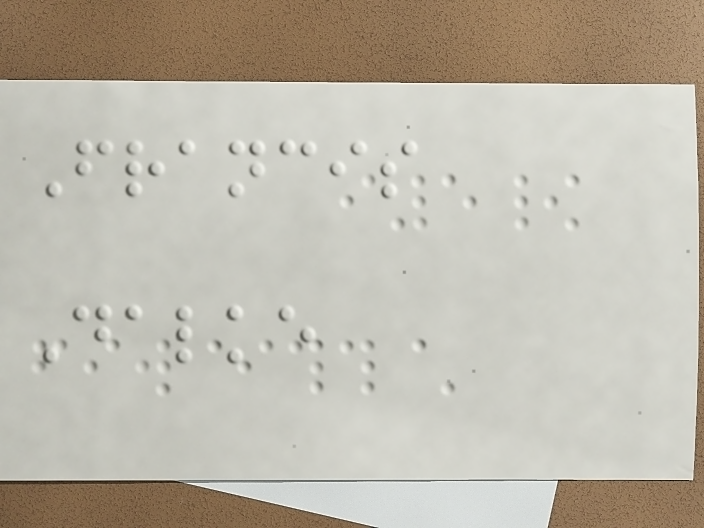Francis
Dalke
